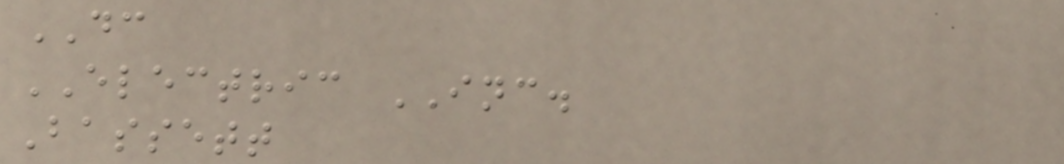DC
ELECTRIC INC.
Bassett
